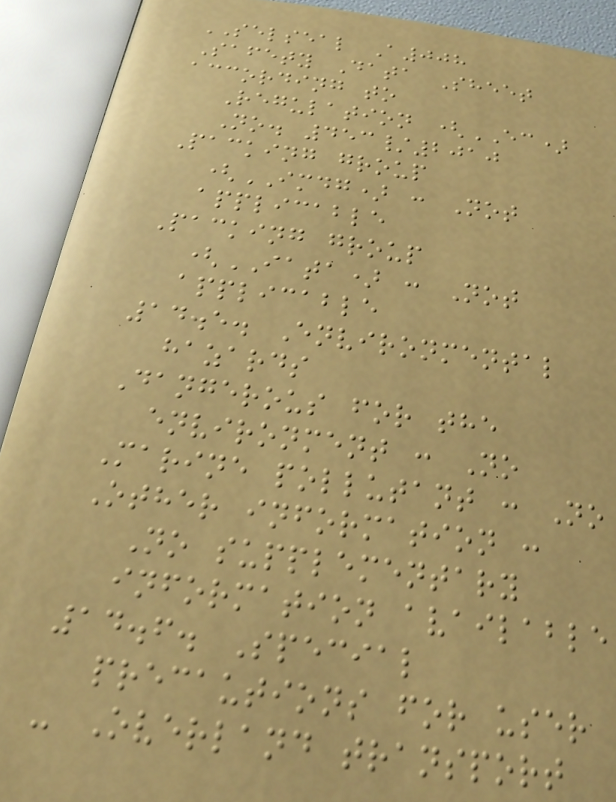SELSEAL A008
Safety Data Sheet
according to
Regulation (EC)
No. 453/2010
Packing group
(IMDG) : Not
applicable
Packing group
(IATA) : Not
applicable
14.5. Environmental
hazards
Dangerous for the
environment : No
Marine pollutant : No
Other information :
No supplementary
information available
14.6. Special
precautions for user
- Overland transport
